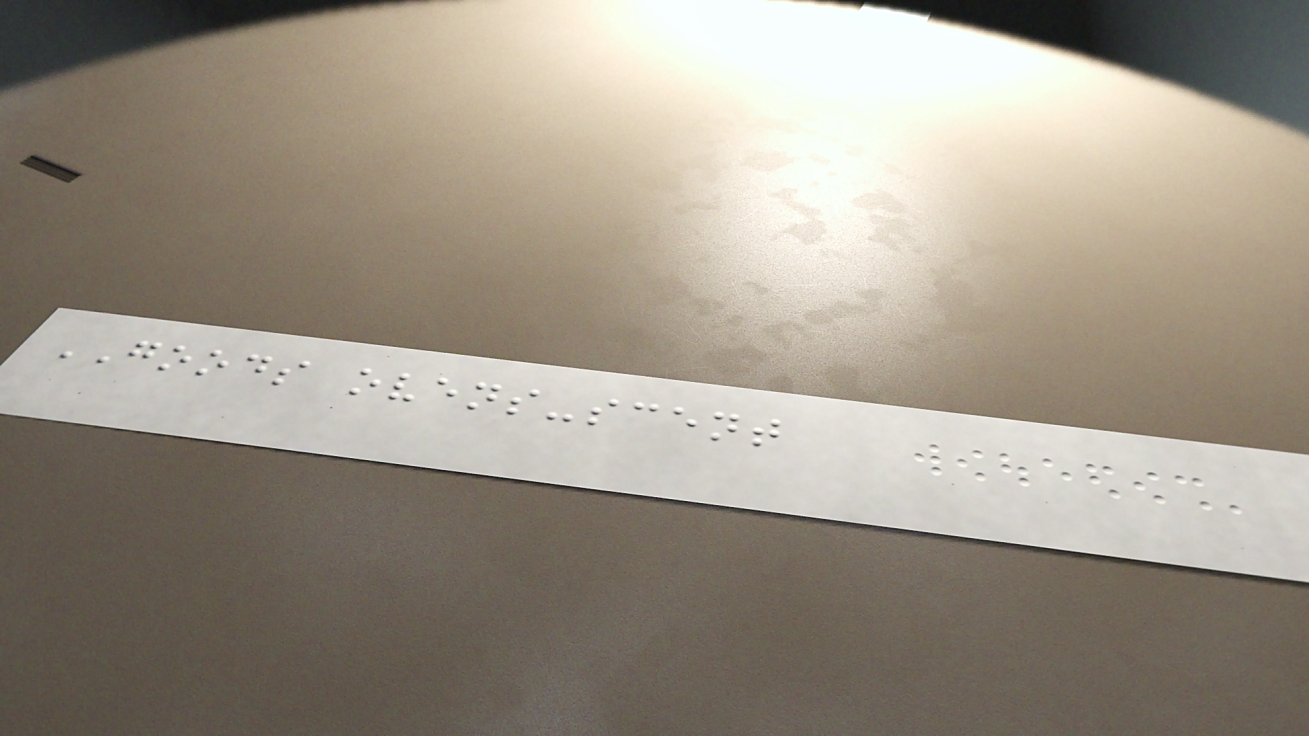GOODS ovens-scent
